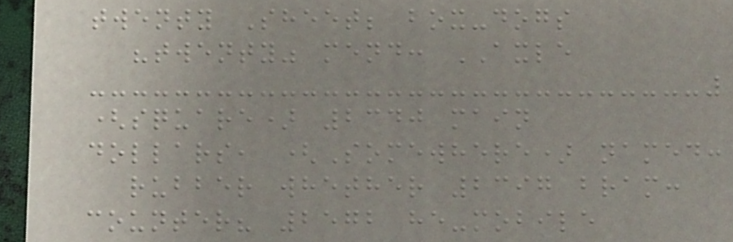twenty Sheet; box-dogs
"twenty" mend: AXLE
(square) 2340 main
dollars, (Somewhere) named:
rubber whether 2397 bram:
counter? 2572 he-mobile
